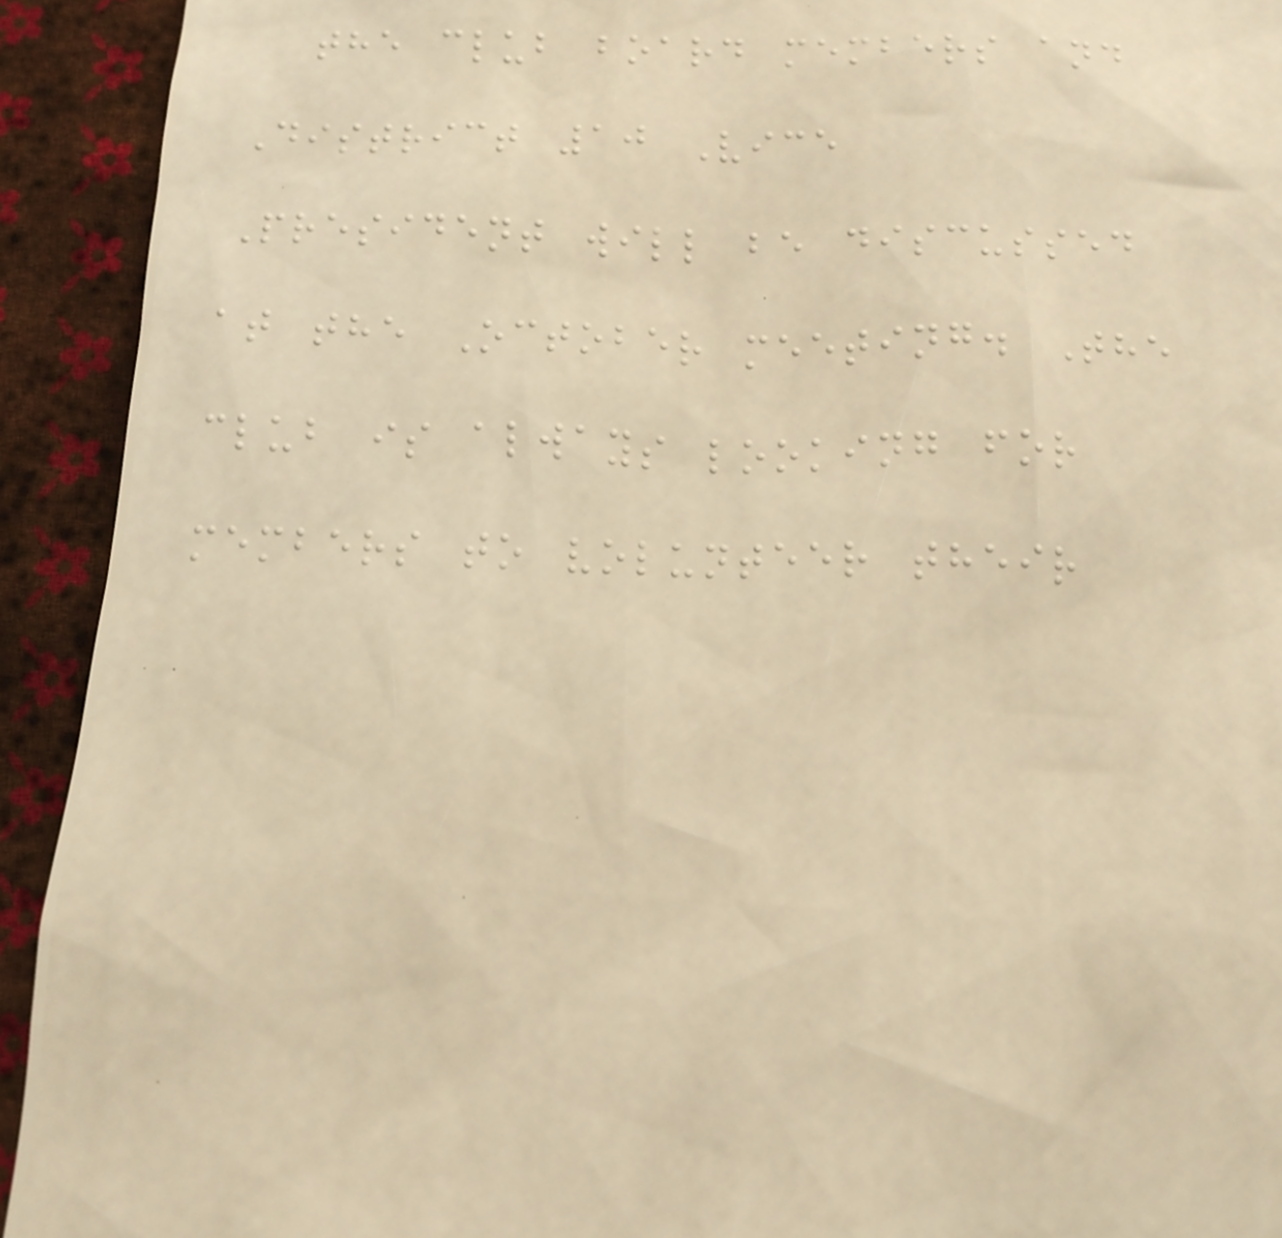the club board members and
District 10 Vice
President will be discussed
at the October meeting. The
club is always looking for
members to volunteer their
